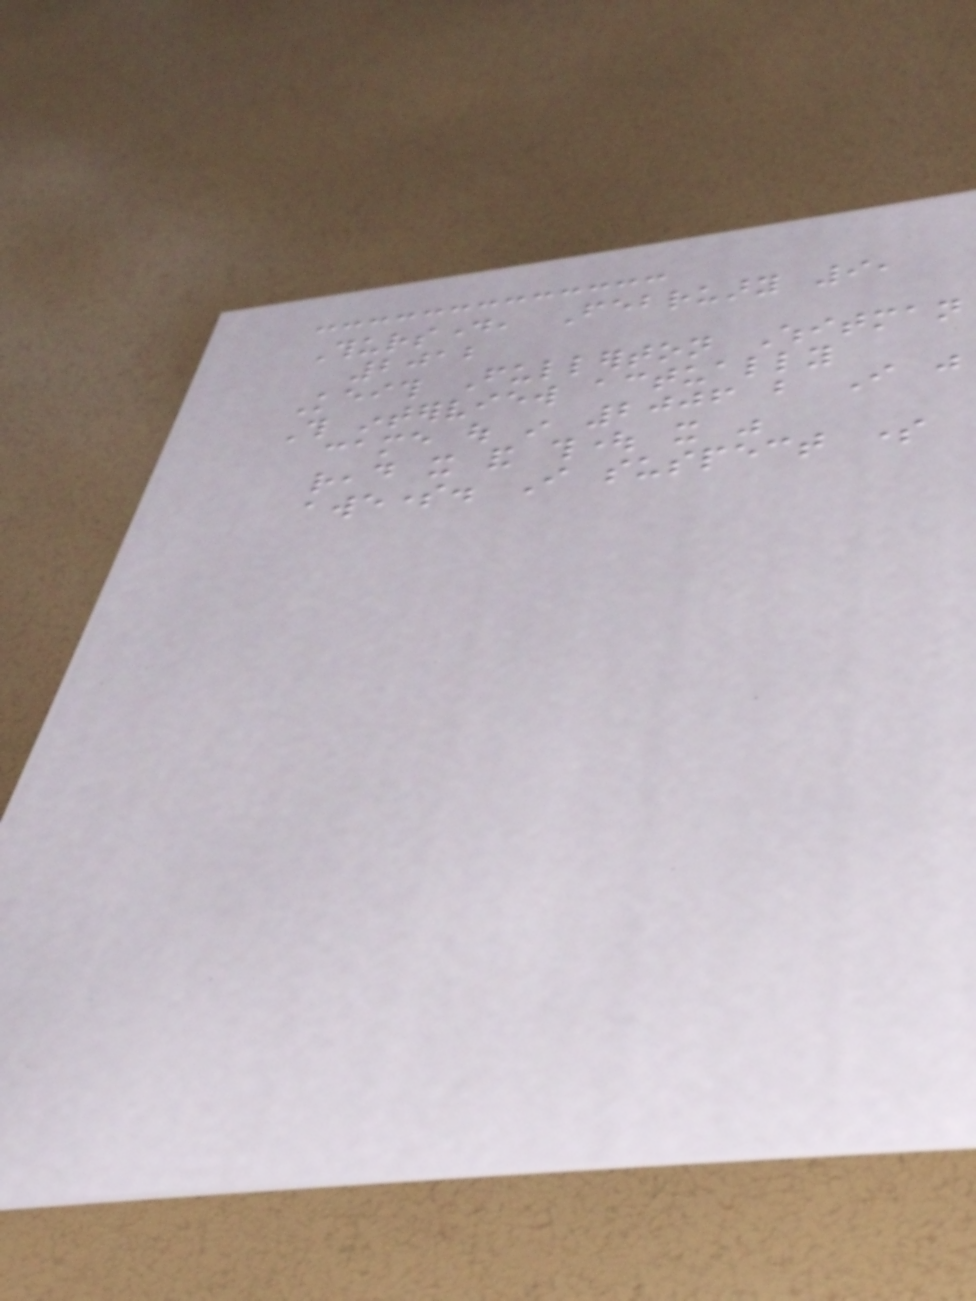Thursday, February 9,
2012
Keith Fullerton Whitman
This interview actually
came out in 2006 but I just
read it and thought it was
awesome. I suspect some
